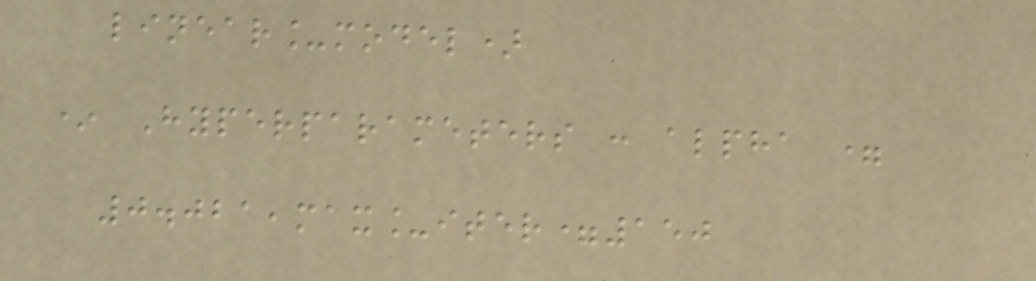linear_model)
* Hyperparameters : alpha =
0.021,max_iter=150
